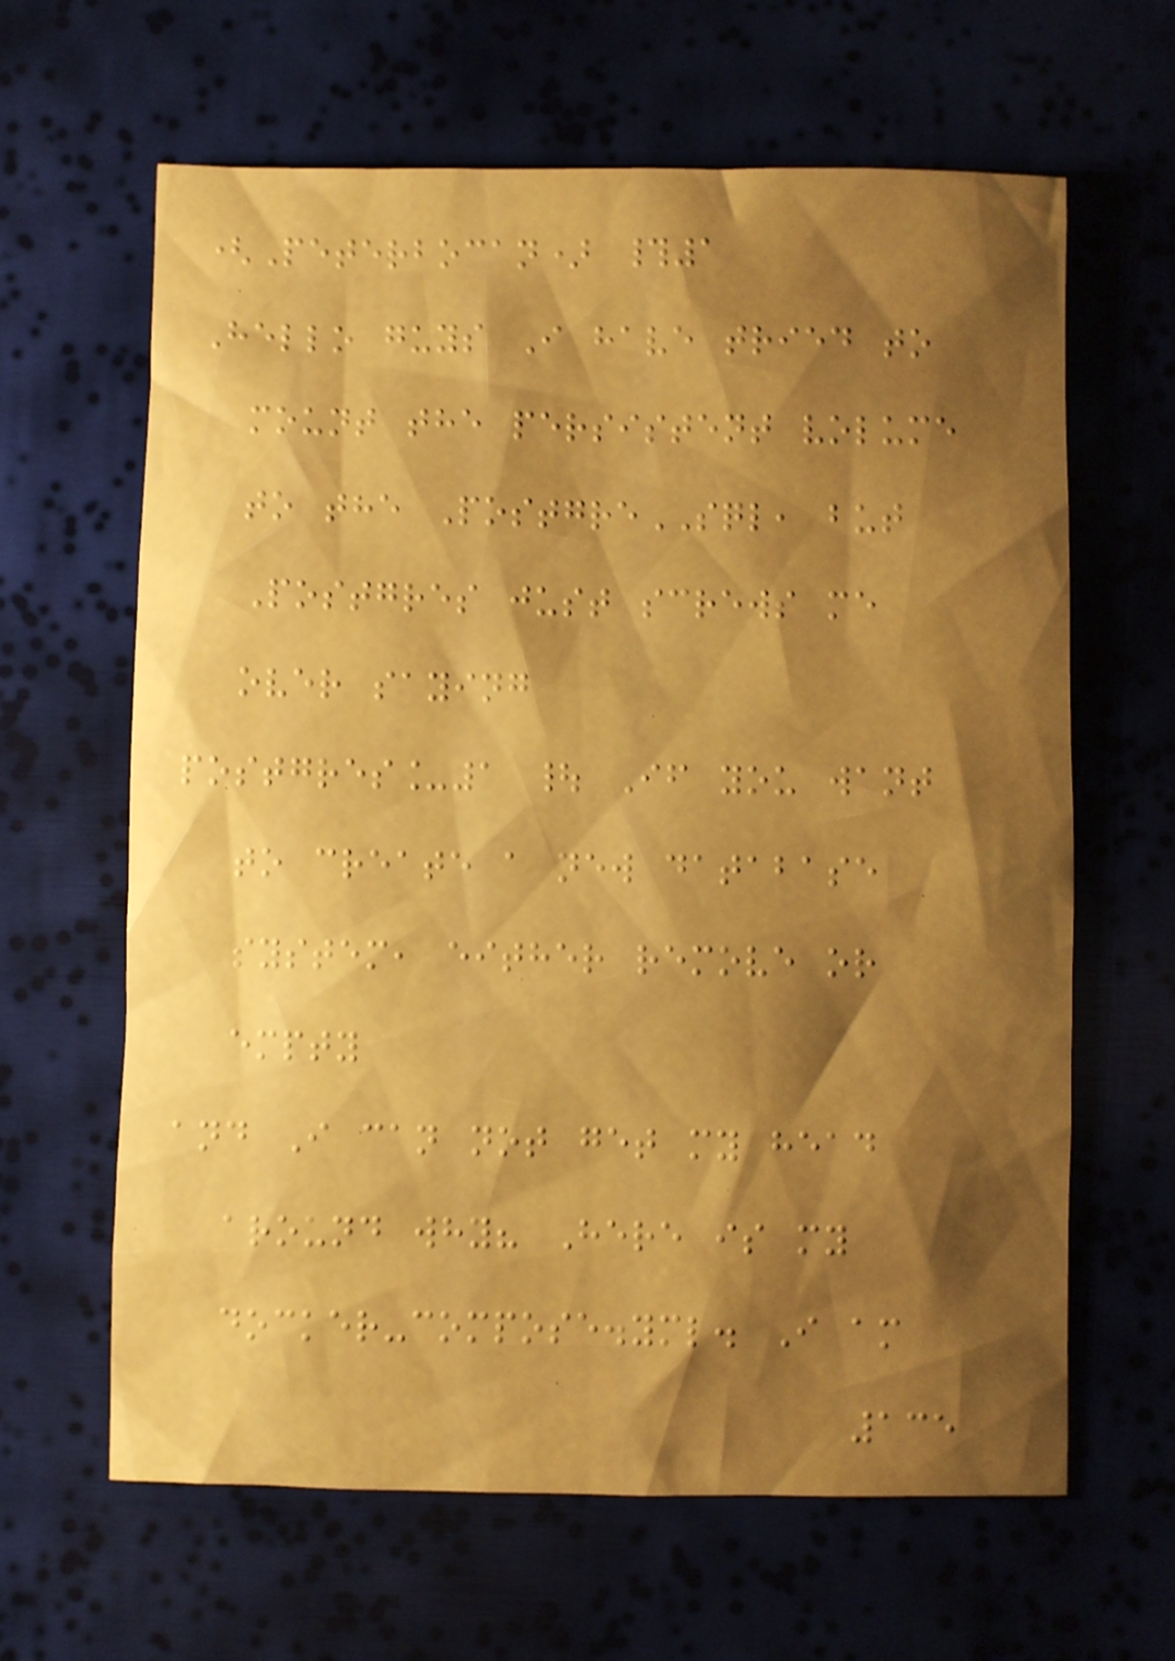(Peterbocan) #1
Hello guys I have tried to
mount the persistent volume
to the PostgreSQL, but
Postgres just screws me
over saying
postgres_1 | If you want
to create a new database
system, either remove or
empty
and I can not get my head
around why? Here is my
docker-compose.yml. I am
135
